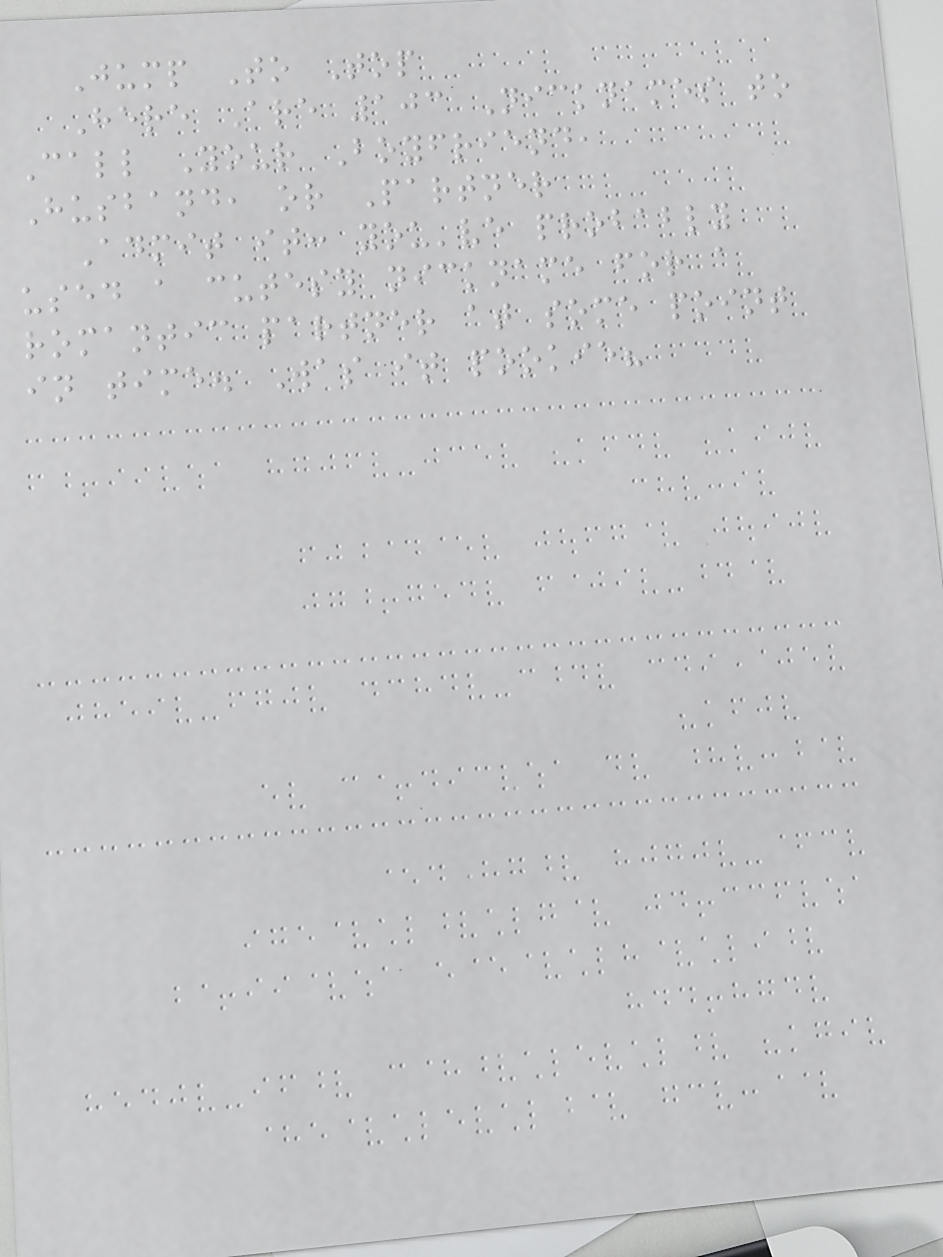Jump To Top
Here Are 103 Nicknames to
Call Your Boyfriend,
Husband, or Partner
Admit it: you've probably
used a cutesy nickname for a
romantic partner at some point
in time. Was it pookie?
